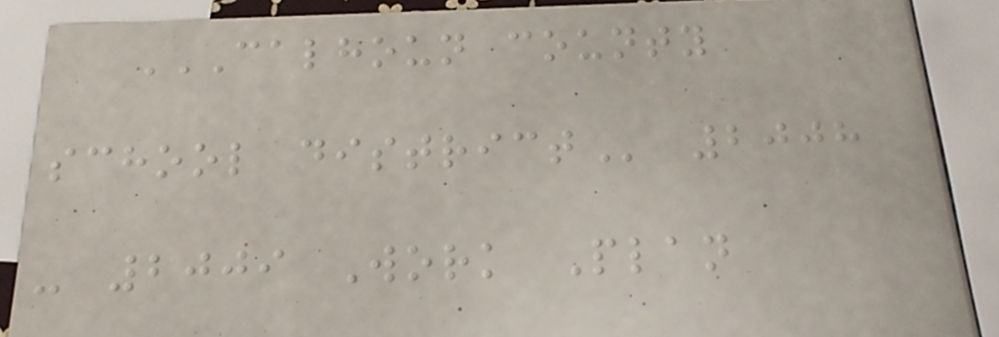CALHOUN COUNTY
SCHOOL DISTRICT 2008
- 2009 Work Plan
